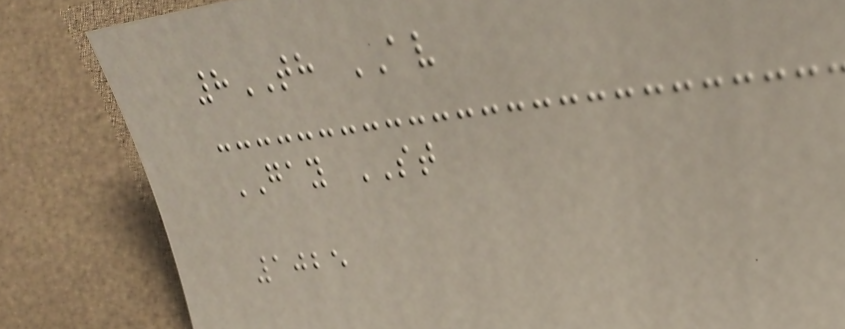8TH AV
GAY ST
1025
